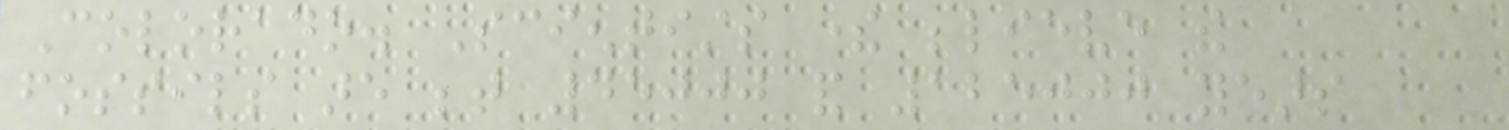Colorado. Scientists there believe the
fossils are between 45000 and 125000 years
